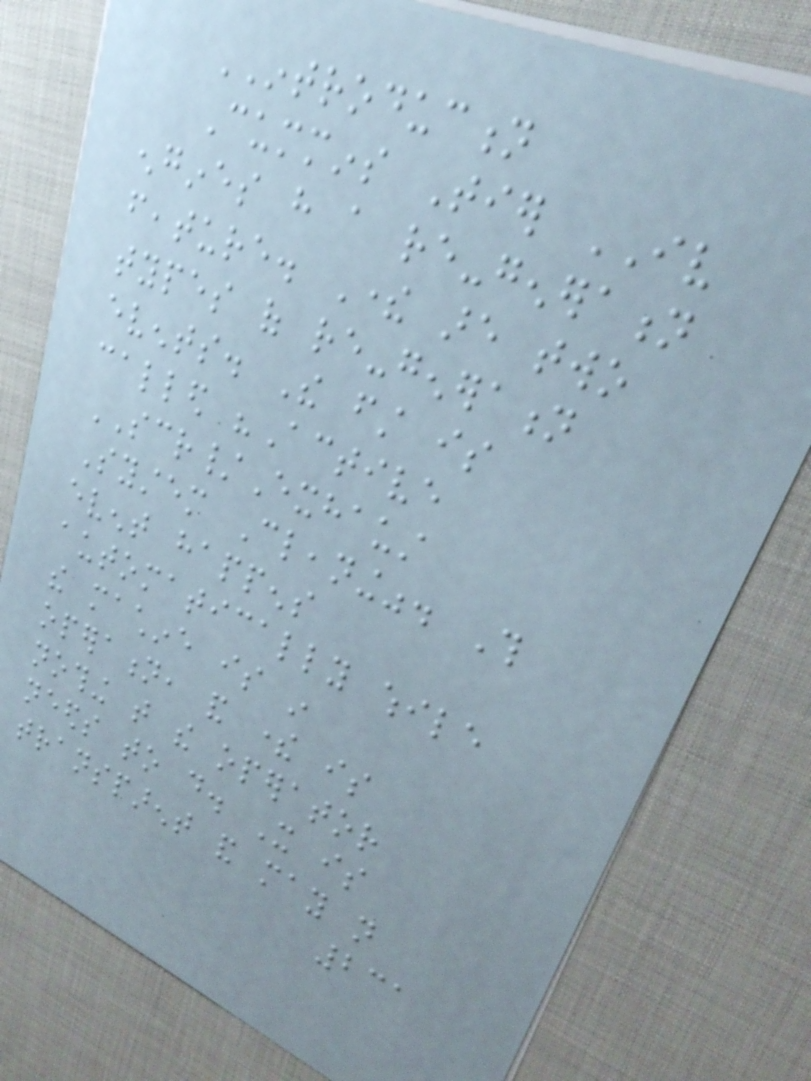INTRODUCTION
Cummins Tier IV
engines have a re-generation
feature. There are two
types of re-generation
events. The first is
called "Active
SCR/Exhaust
System Cleaning". This
event happens
automatically while
the machine is in
operation, and there is
nothing that the operator
needs to do. It is
transparent and may not
231
